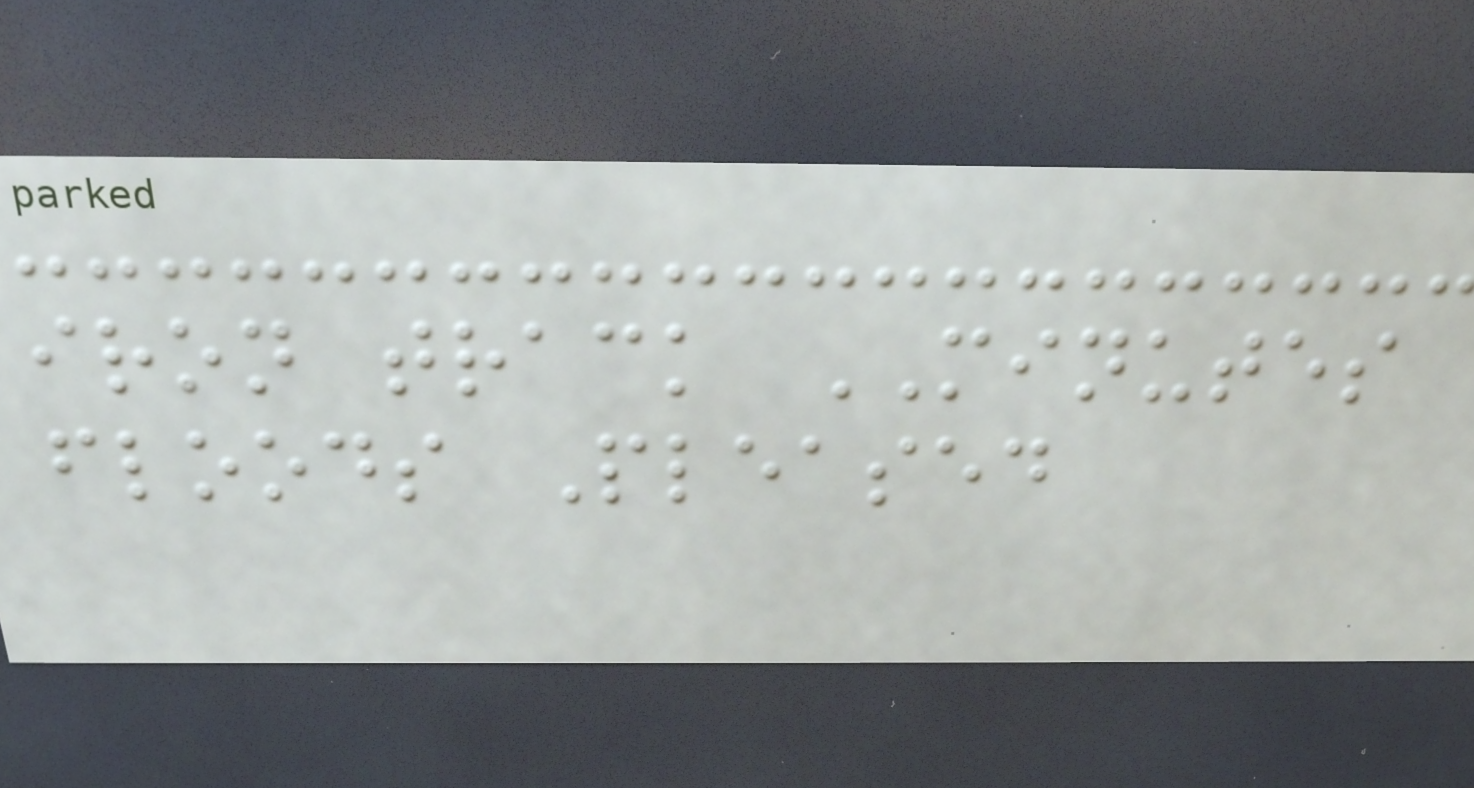iron track MINUTES
floods Pleased
